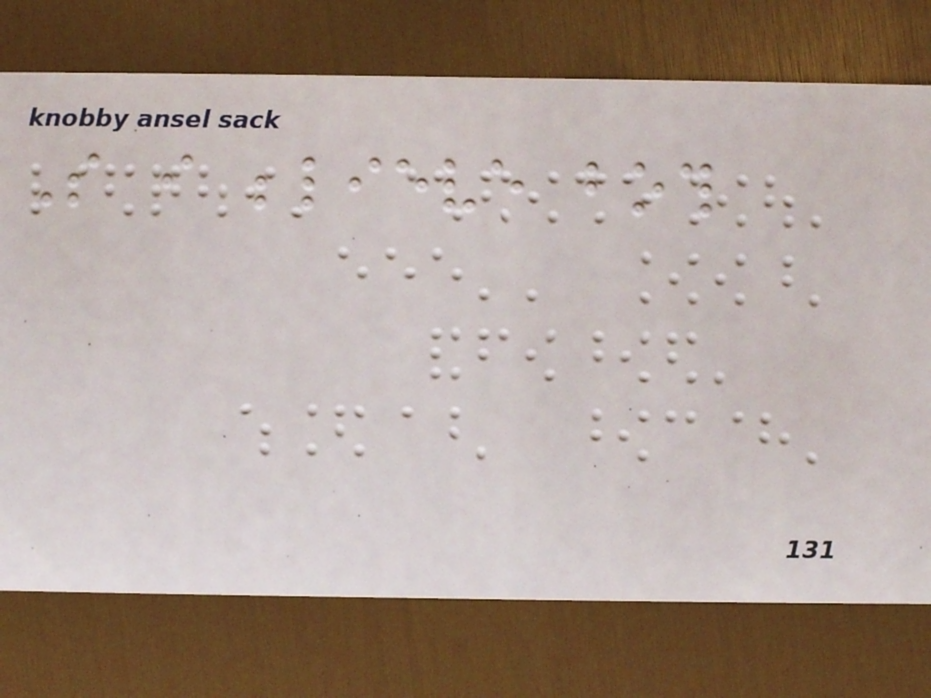So i believe both
